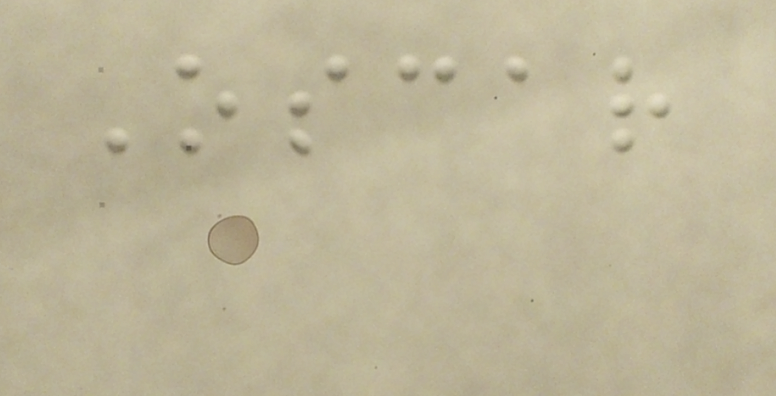Oscar
